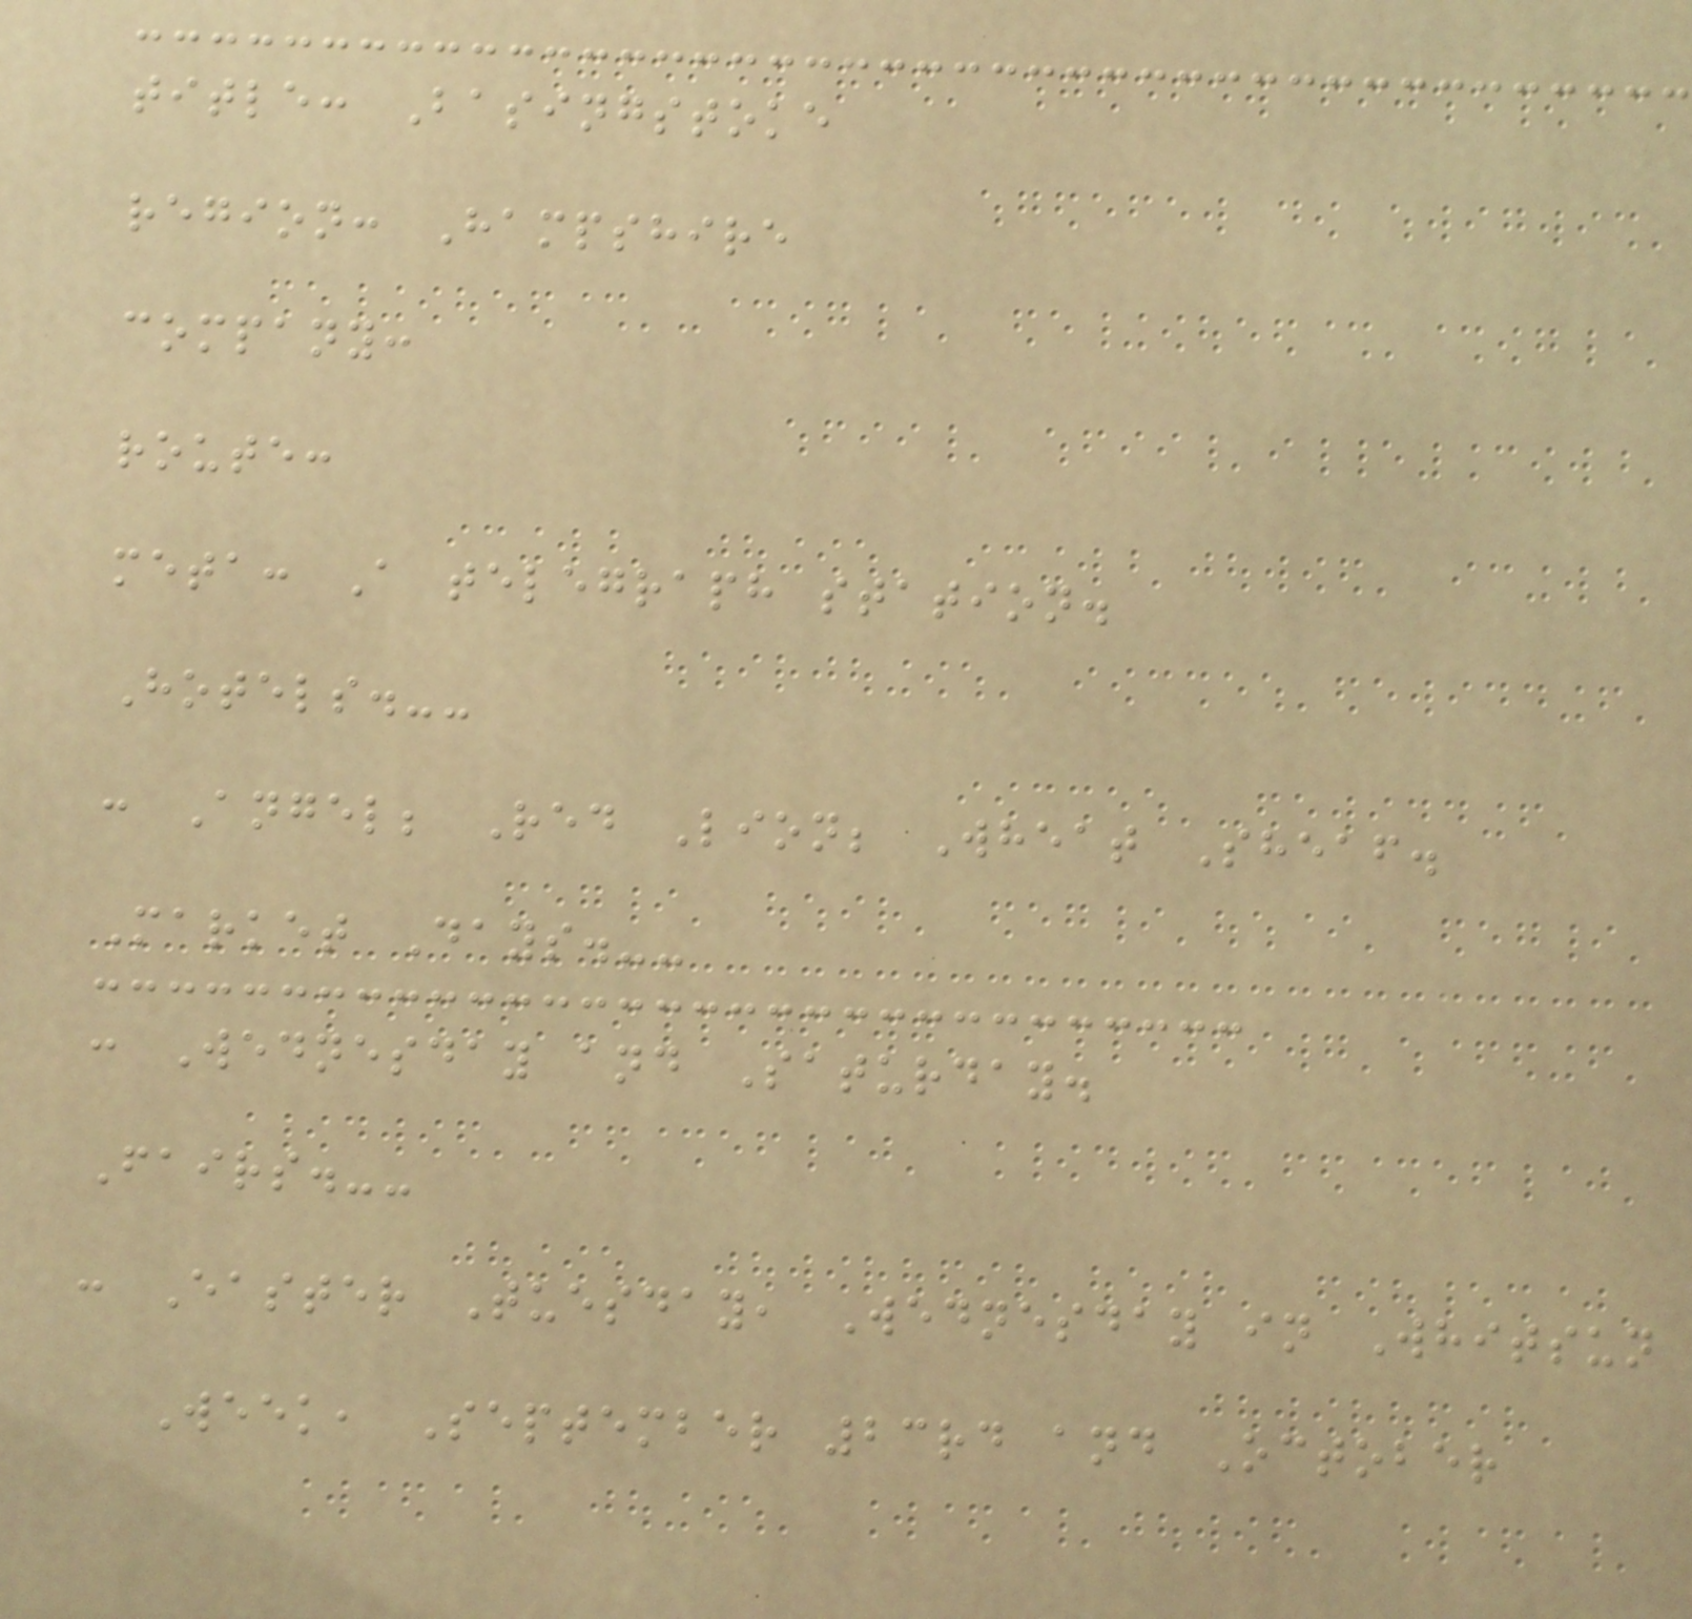title: Basingstoke
region: Hampshire
company:
route:
meta: A telegraph station.
Hotels.--
: Angel; Red Lion; Wheat Sheaf.
Market Days.--
: Wednesday and Saturday.
Fairs.--
: Easter Tuesday, Wednesday in Whitsun
Week, September 23rd and October
